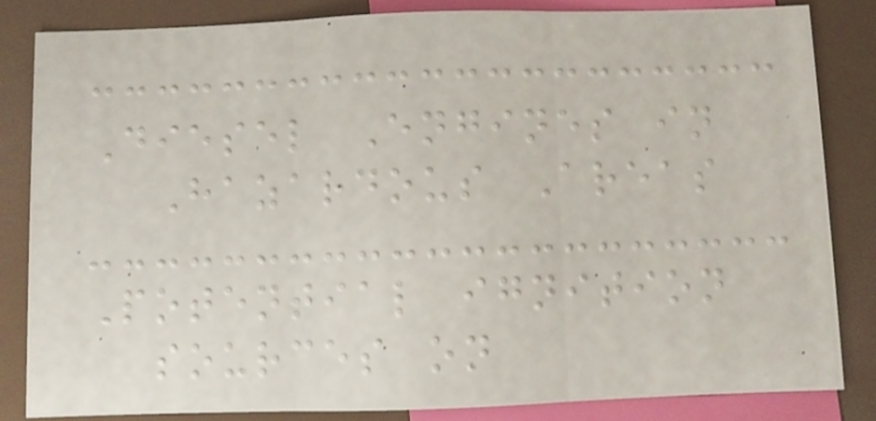Diesel Engines in
Hazardous Areas
Potential ignition
sources on
